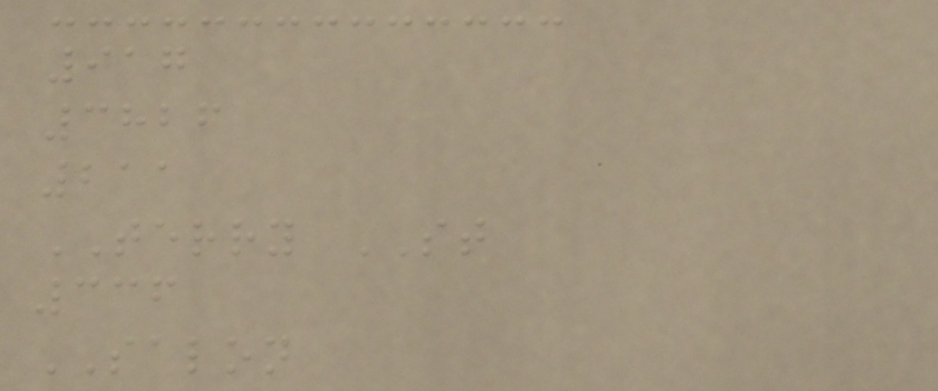917
3826
211
TERRY ST
336
SALON
